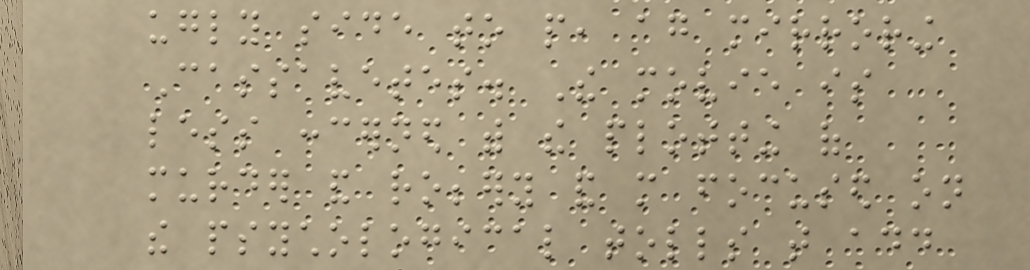ugly side to people, again mirroring
Cassavetes. The movie is
less concerned with the plotting of
murder and robbery and more focused on
the psychological tolls that add
